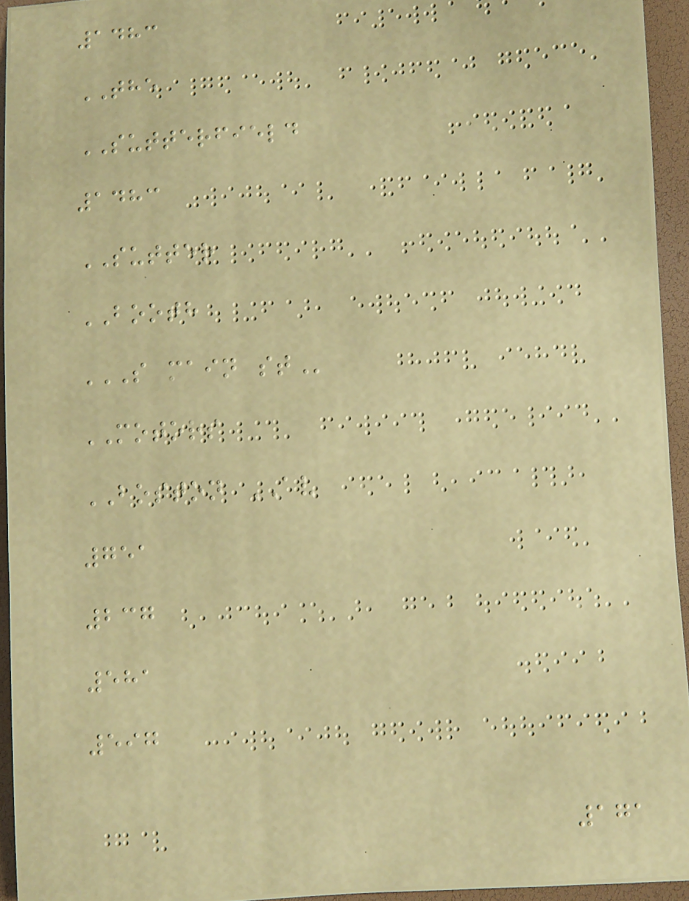1483
THE
SUTTERFIELD
1483
SUTTER
BOOTH
S MAIN ST
MOTORS
BOSTON AV
751
237
581
597
171
